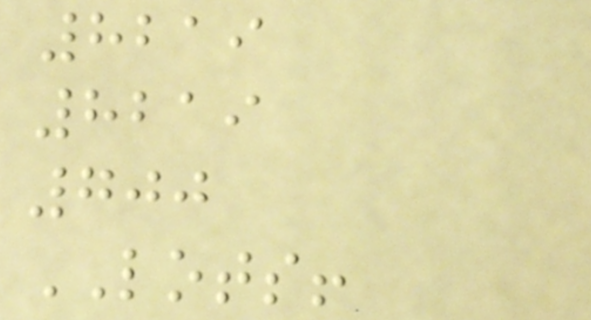8219
8219
700
LOTS!
